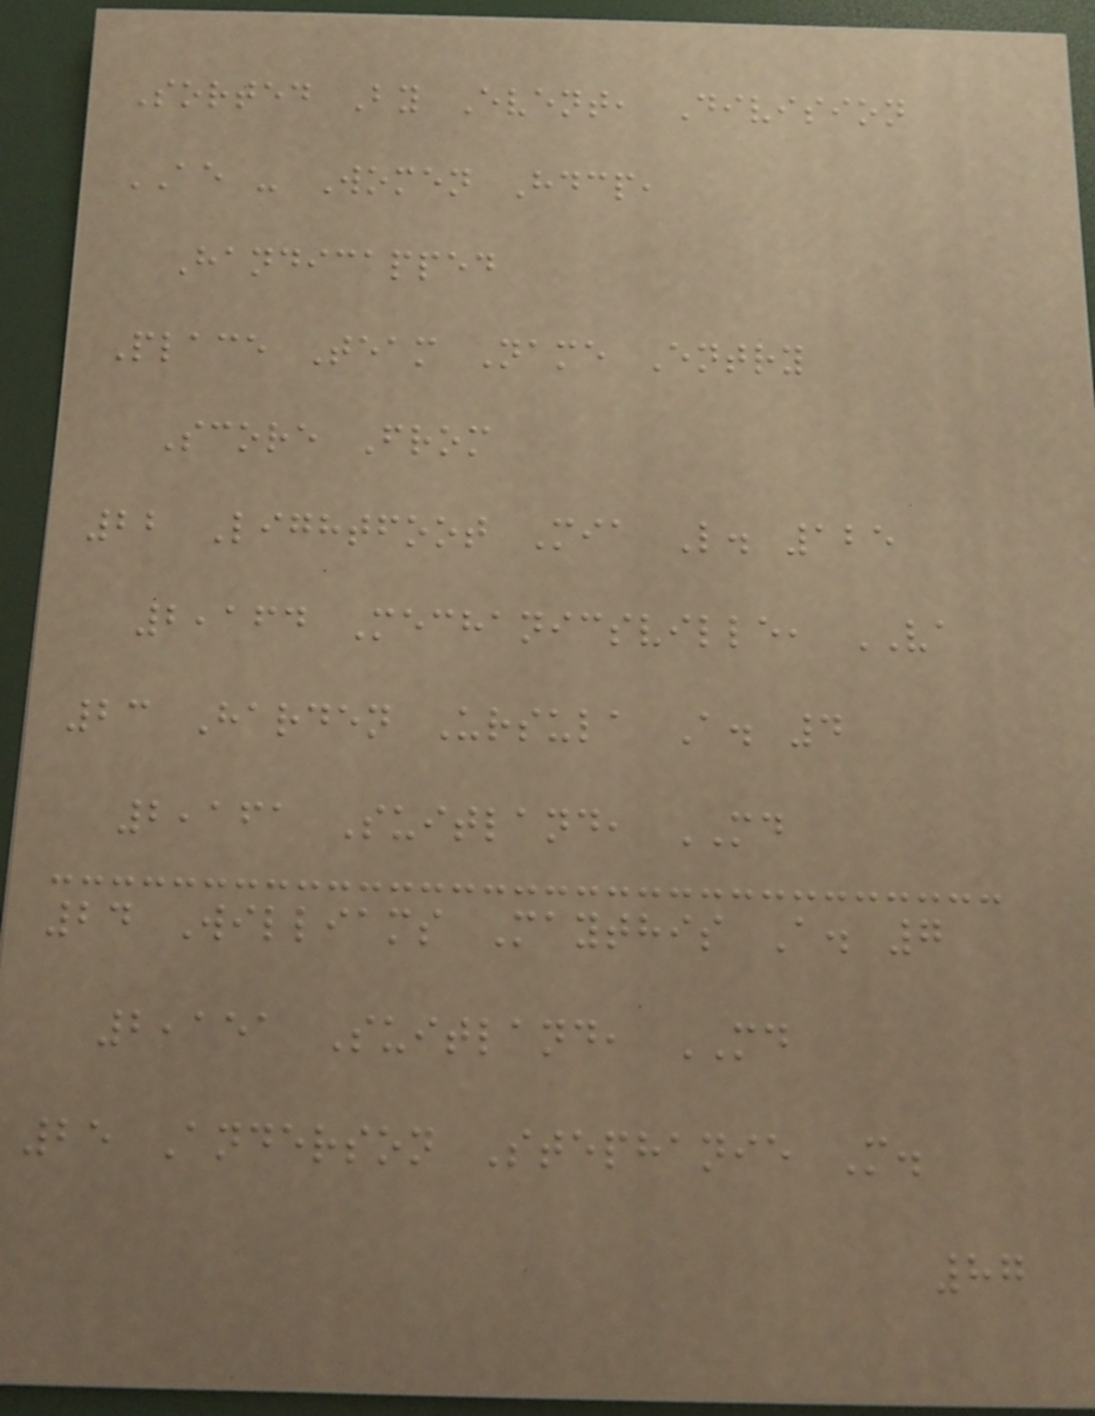Sorted By Event, Division
AE - Women Hdcp,
Handicapped
Place Team Name Entry
Score From
22 Lightfoot Mia L. 125
2,164 Mechanicsville, VA
23 Harden Ursula A. 4
2,161 Suitland, MD
24 Williams Maythis A. 7
2,151 Suitland, MD
25 Anderson Stephanie M.
87
